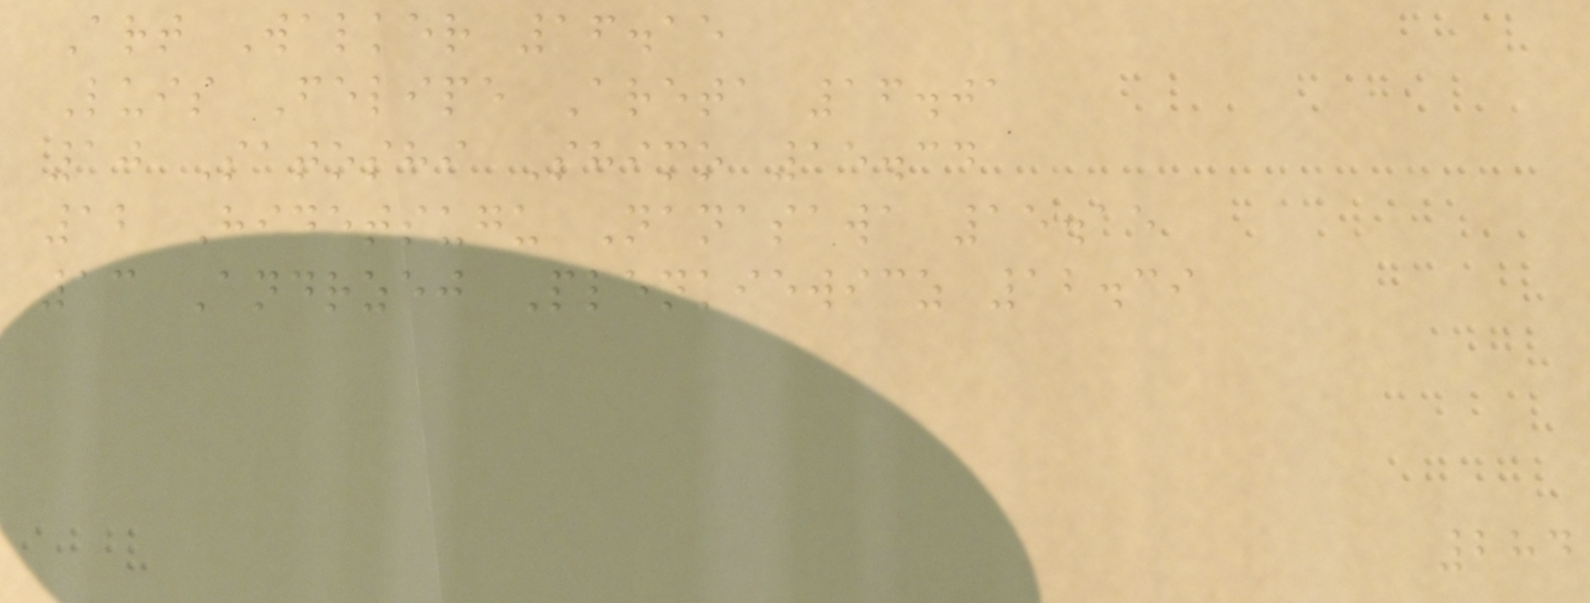Art Walker 16.15
Luis Felipe Areta 16.01
10 Satoshi Shimo 15.34
12 Hidetsugu Nanasawa 15.15
13 Andrzej Plenkiewicz 12.39
284
